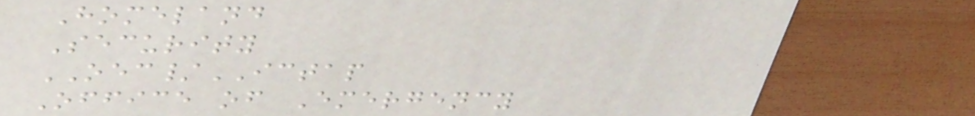Homeland
Security
OEC/ICTAP
Office of Emergency
